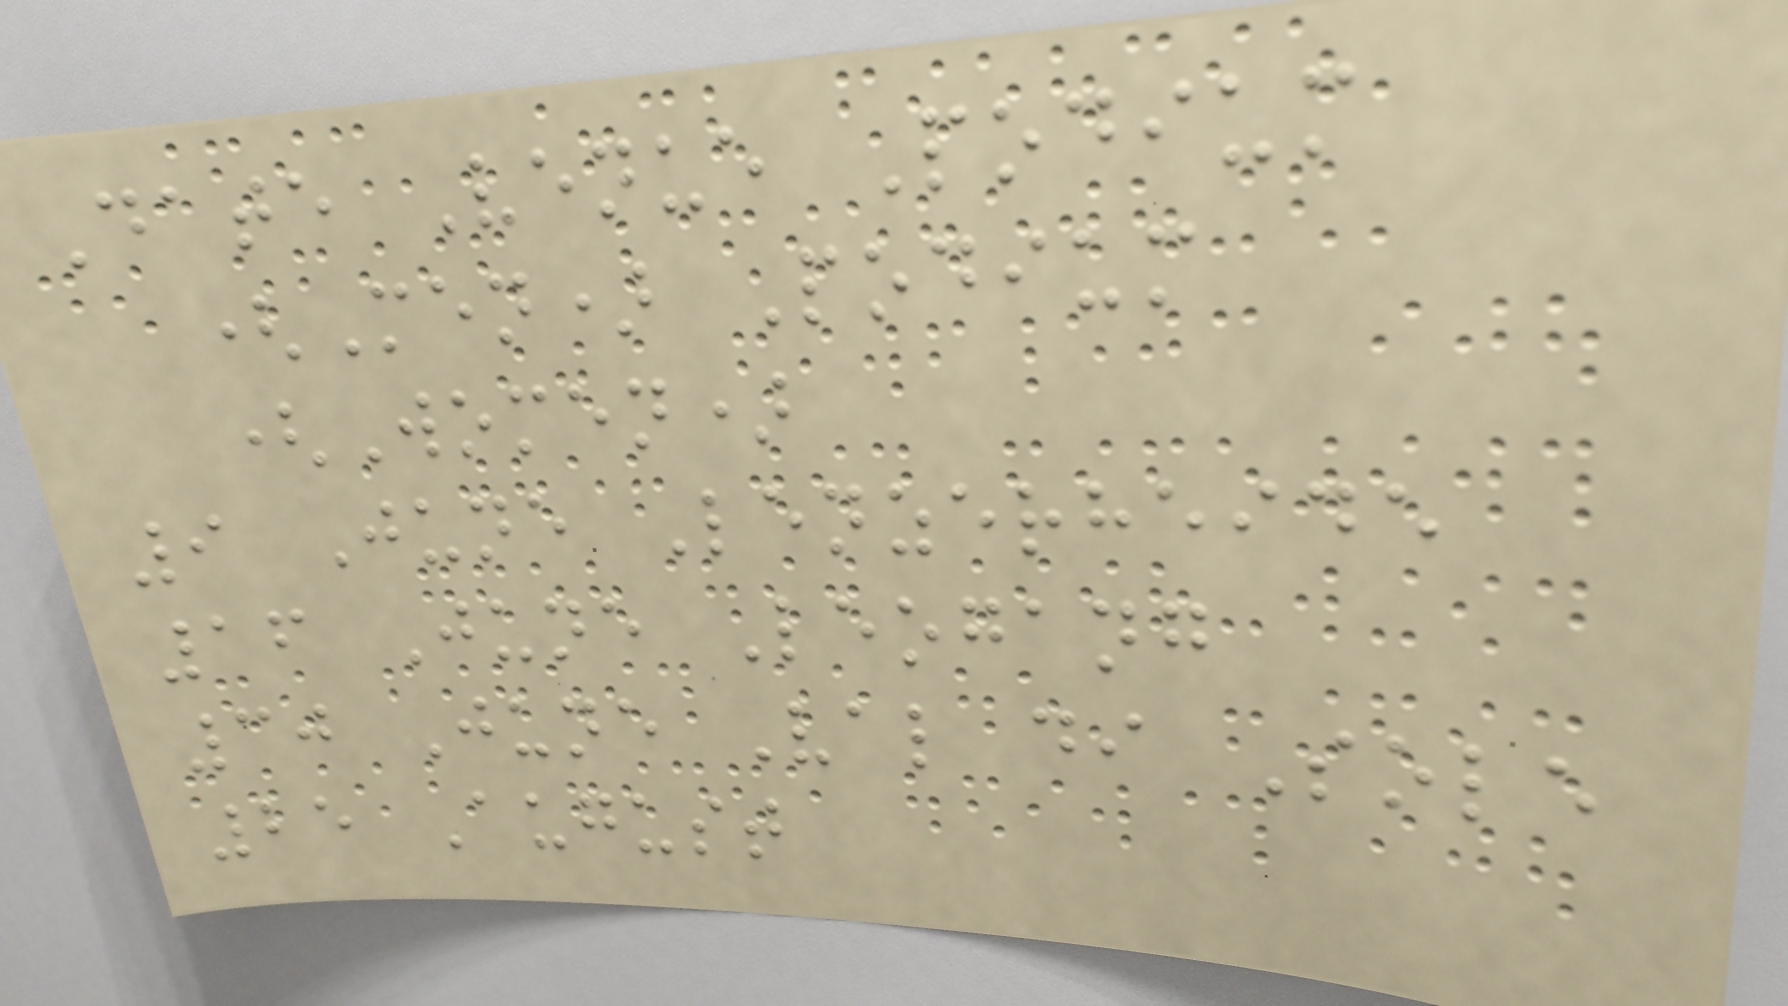Date Venue Podium
(Men) Podium
(Women)
9 June Lenzerheide
16 June Leogang
30 June Val di Sole
25 August
